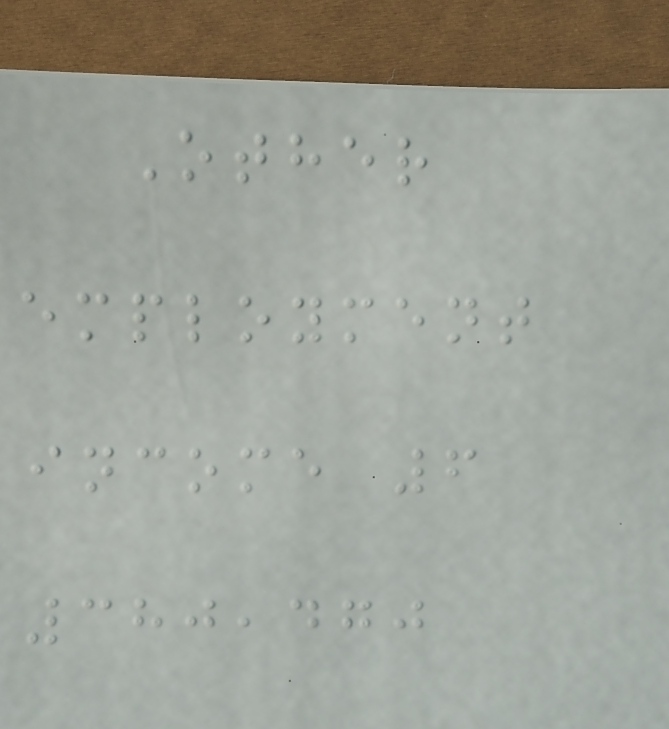Other
employment
income 6
380,470
